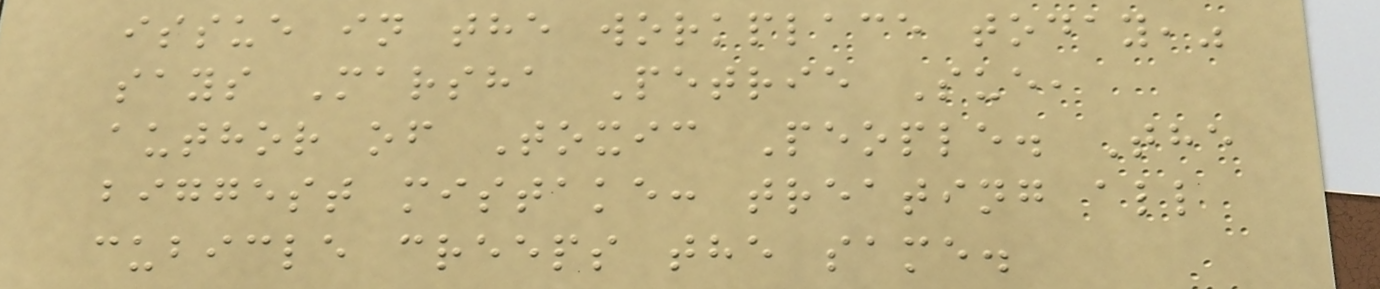issue in the workplace today,"
says Marsha Petrie Sue,
author of Toxic People. The
biggest mistake: treating all
cubicle creeps the same.
